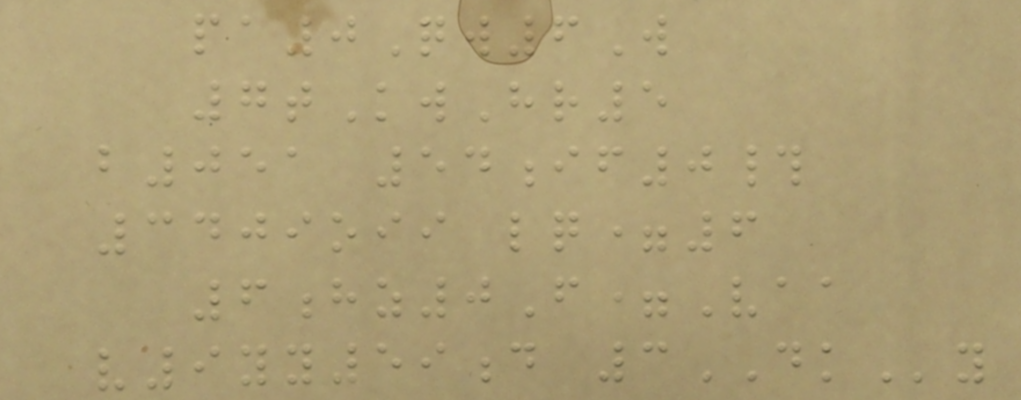pa0Qw6W
7tKwHr5
b051 54if0#
3409oii lq=6
6hz0F=Vaa
v9yy59d 3DKy
